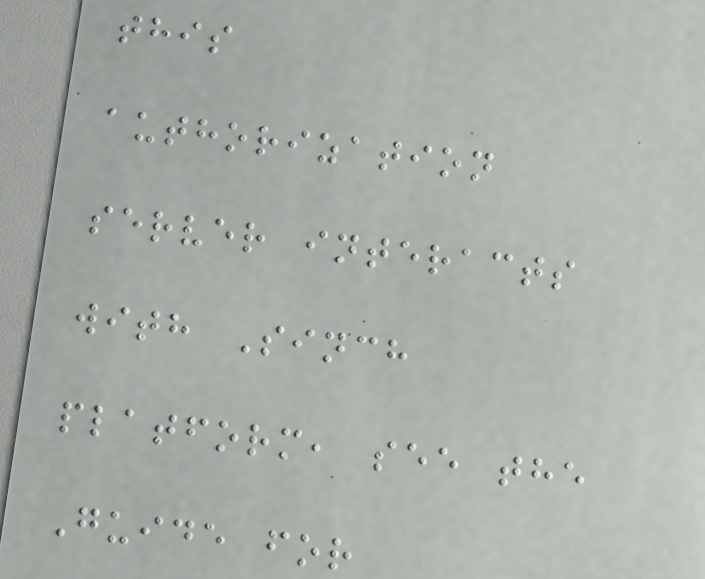this
authorization
server interacts
with Sinch
platform, see the
Guide for
